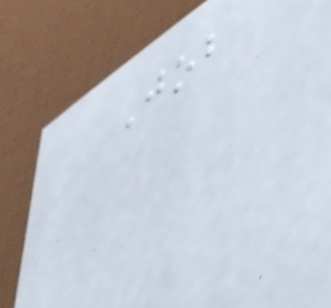Job
